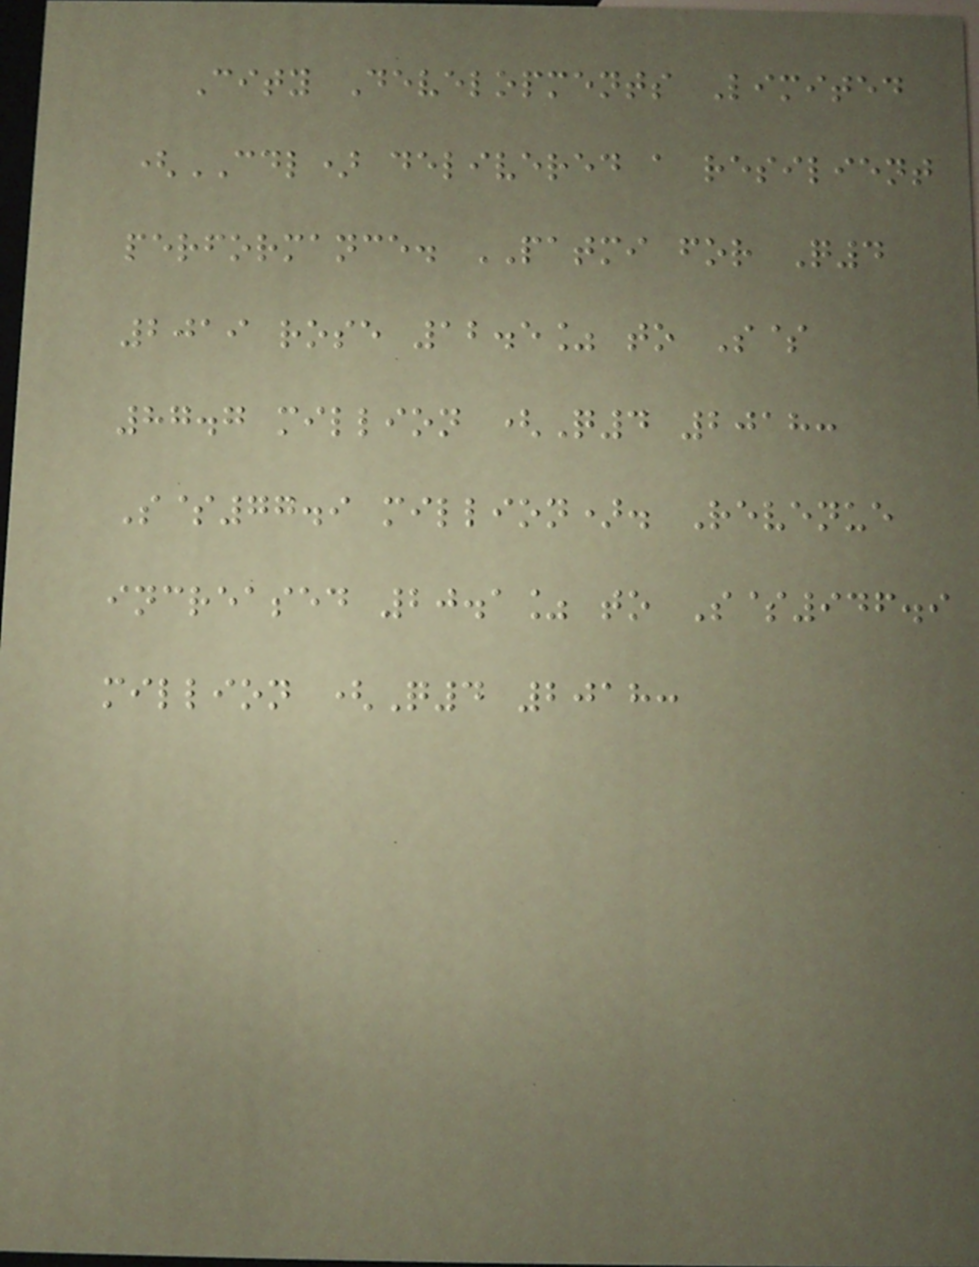City Developments Limited
(CDL) delivered a resilient
performance. PATMI for Q4
2019 rose 12.5% to S$
87.7 million (Q4 2018:
S$77.9 million). Revenue
increased 20.1% to S$946.9
million (Q4 2018:
